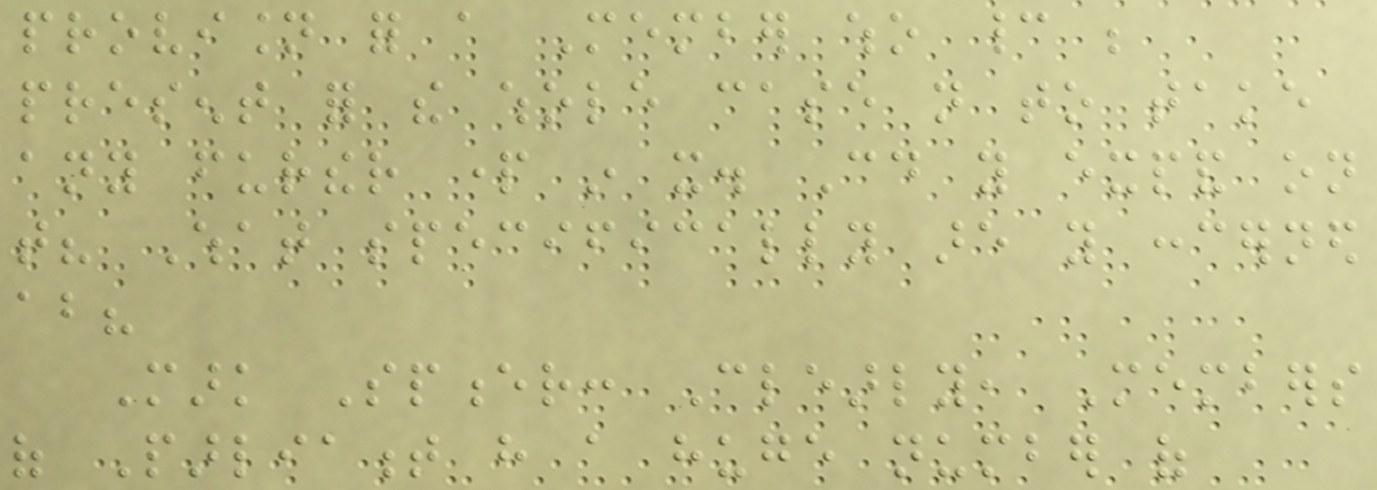provision for a Member who cannot be
present for the whole case not to take
any further part in it. Could you expand on
that? What specifically are you concerned
about?
Mark Spencer: Clearly, Members
of Parliament have a huge number of
